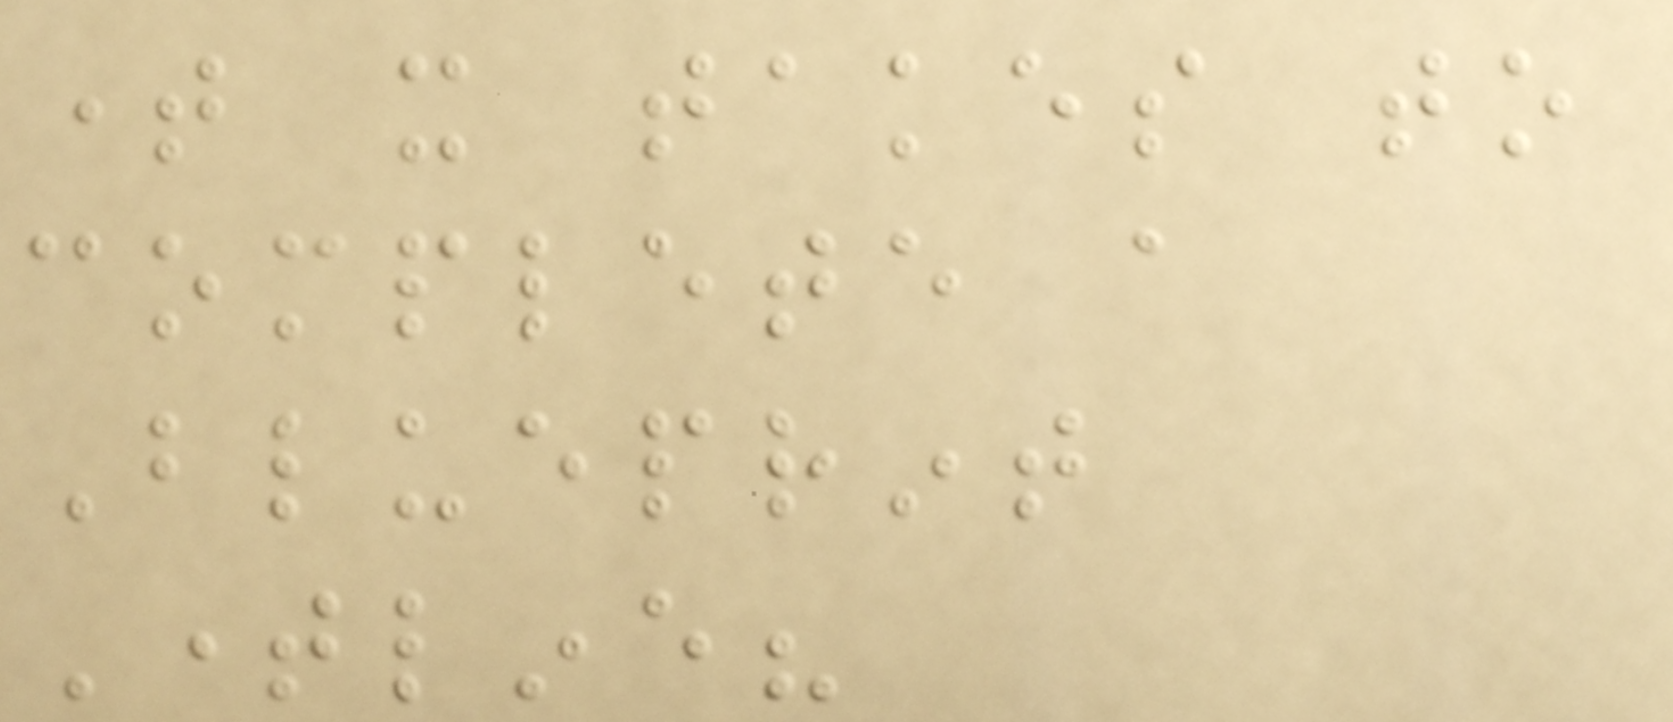time it takes to
complete a
Blueprint
Timeline?
